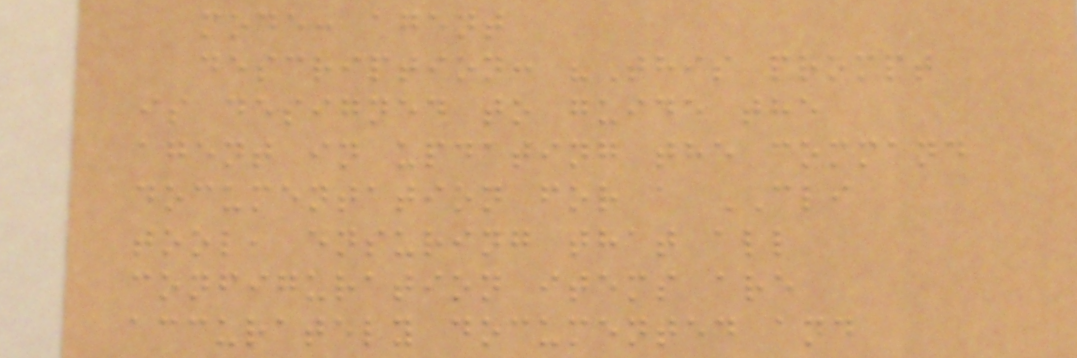mode: agent
description: "This prompt
is designed to guide the
agent in updating the command
documentation for a CLI
tool, ensuring that all
configuration items are
accurately documented and
